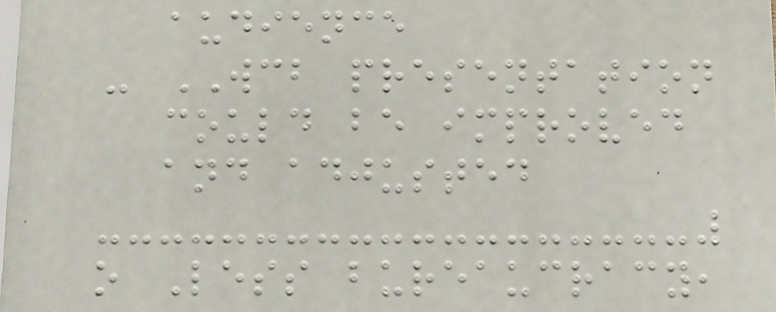audience
- WCB presentation
could be improved
and adjusted
o Less bureaucracy,
